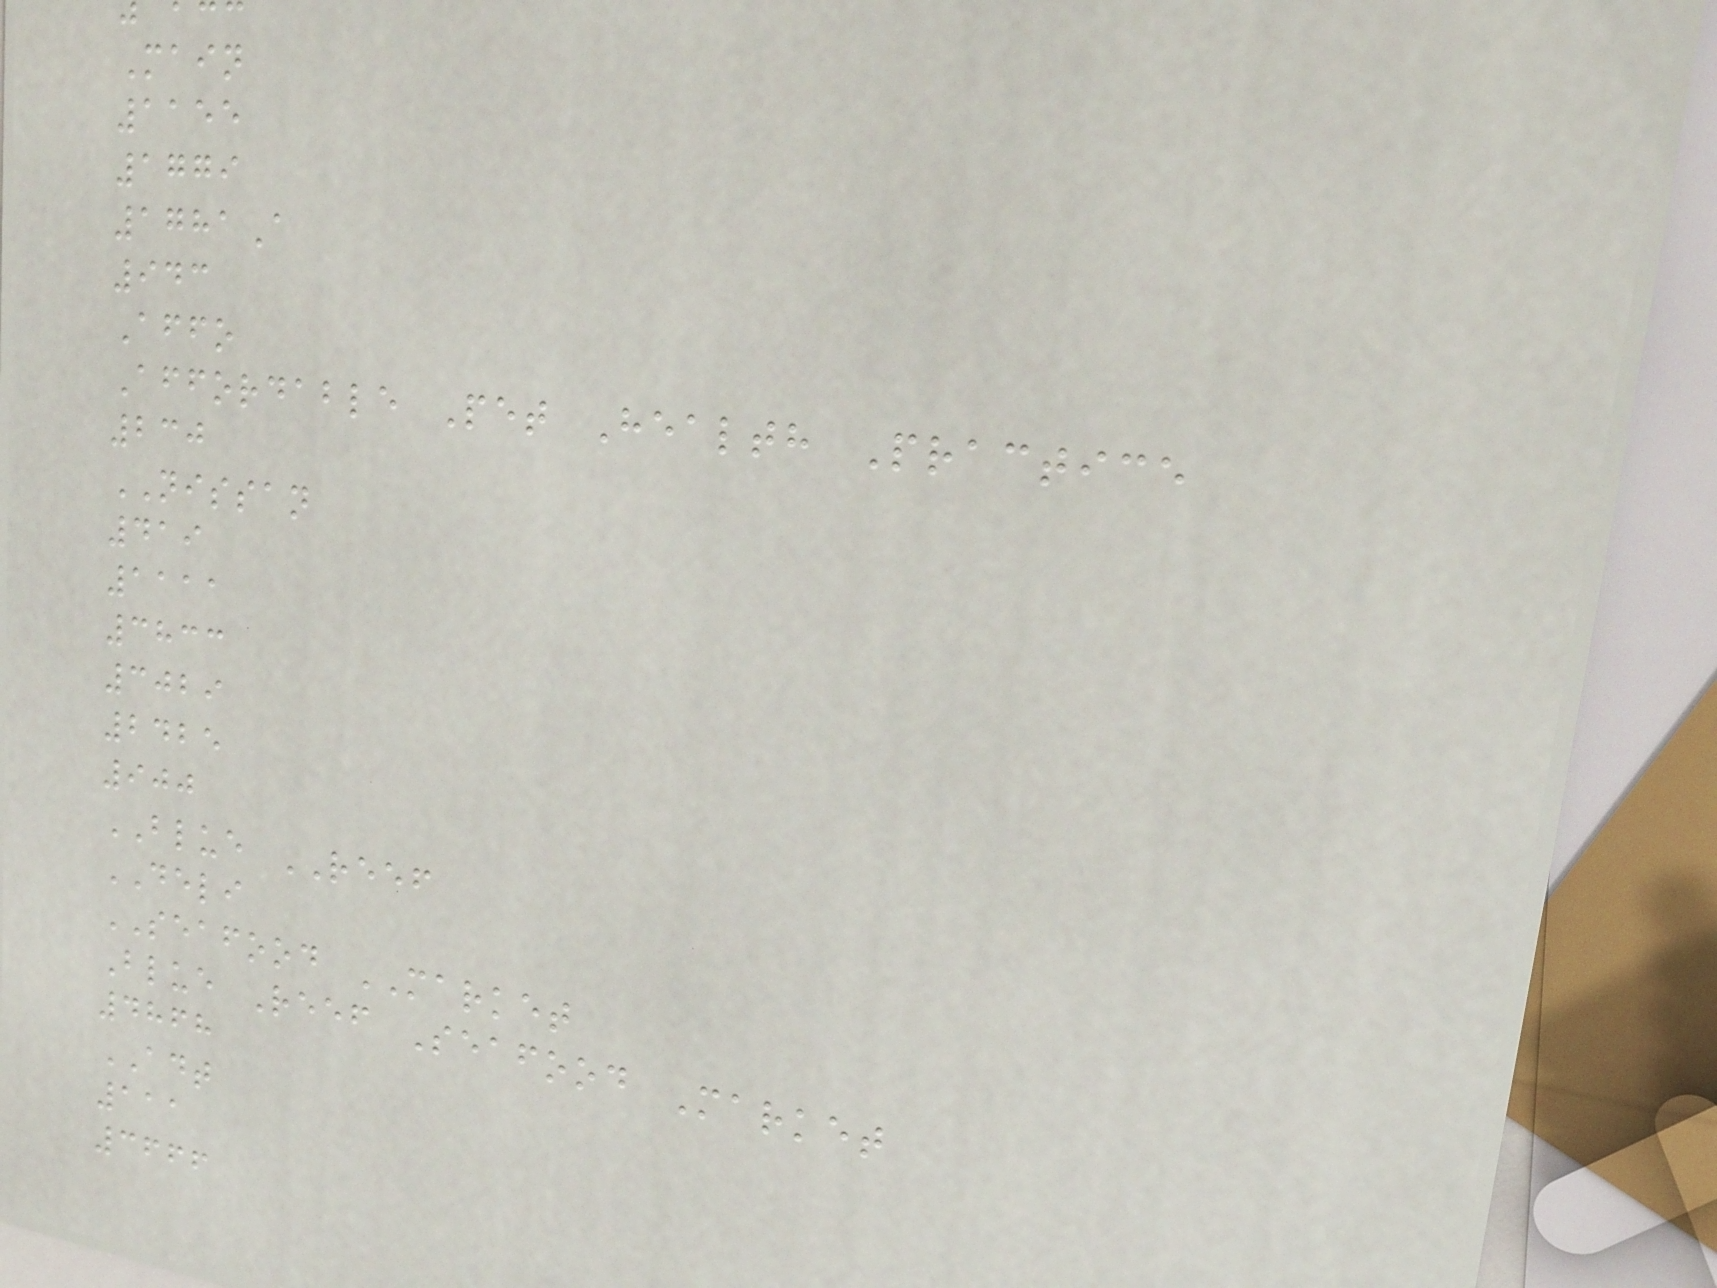Main
1155
1779
1781A
943
Affo
Affordable Pet Health Practice
230
NISSAN
419
1111
3833
3029
2425
900
BLUE REEF
DELI
SEAFOOD MARKET
Blue Reef Seafood Market
4868
ADT
111
3666
